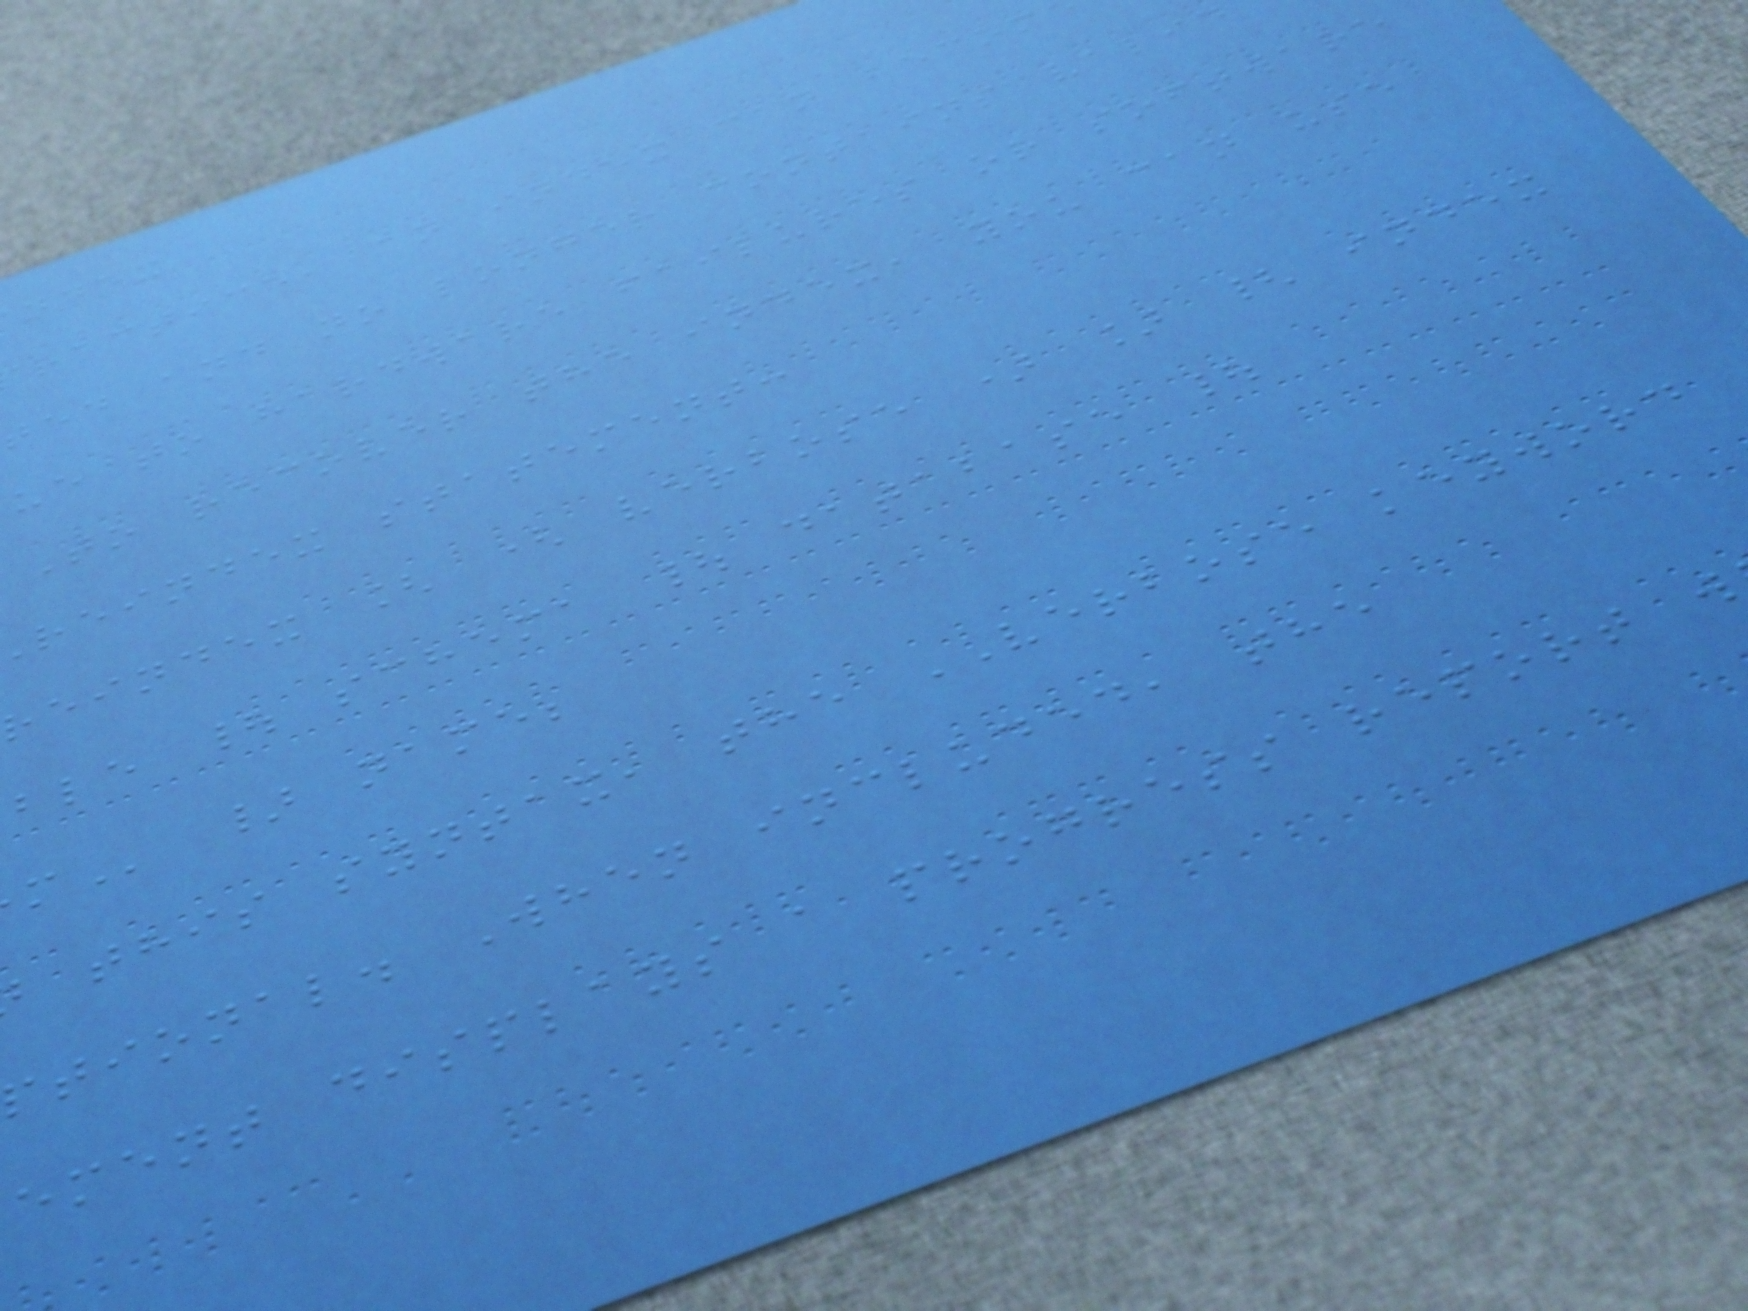ndex
ractice, an index can becom
ted and no longer contains valid
ue to hardware failures or software
To recover the index, you can use
reindex statement:
reindex [ ( verbose ) ] { index
ble | schema | database |
} name;
this syntax, the VERBOSE keyword
tional. When included, the
ement displays a progress report w
